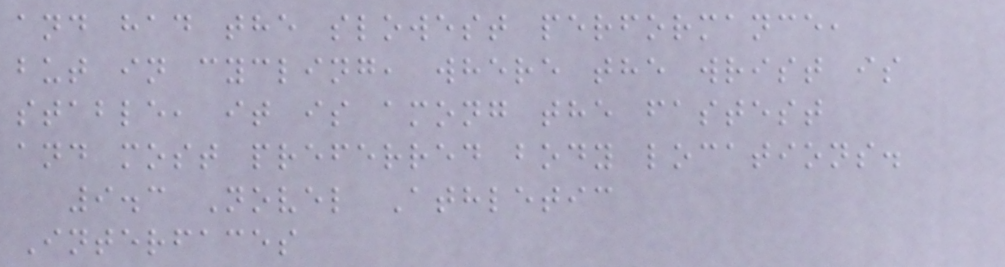and had the slowest performance,
but in cycling, where the wrist is
stable, it is among the fastest
and most preferred body locations.
9.3 Novel Athletic
Interfaces
